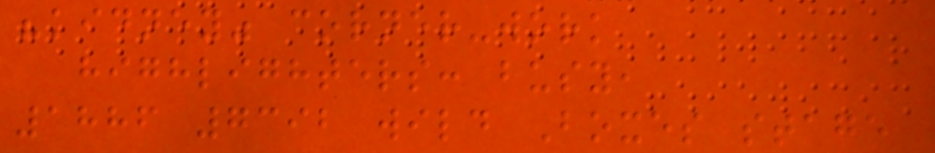"kidney" corner-work
highlighters: busy,
1886 7392 wild Boxes stage
